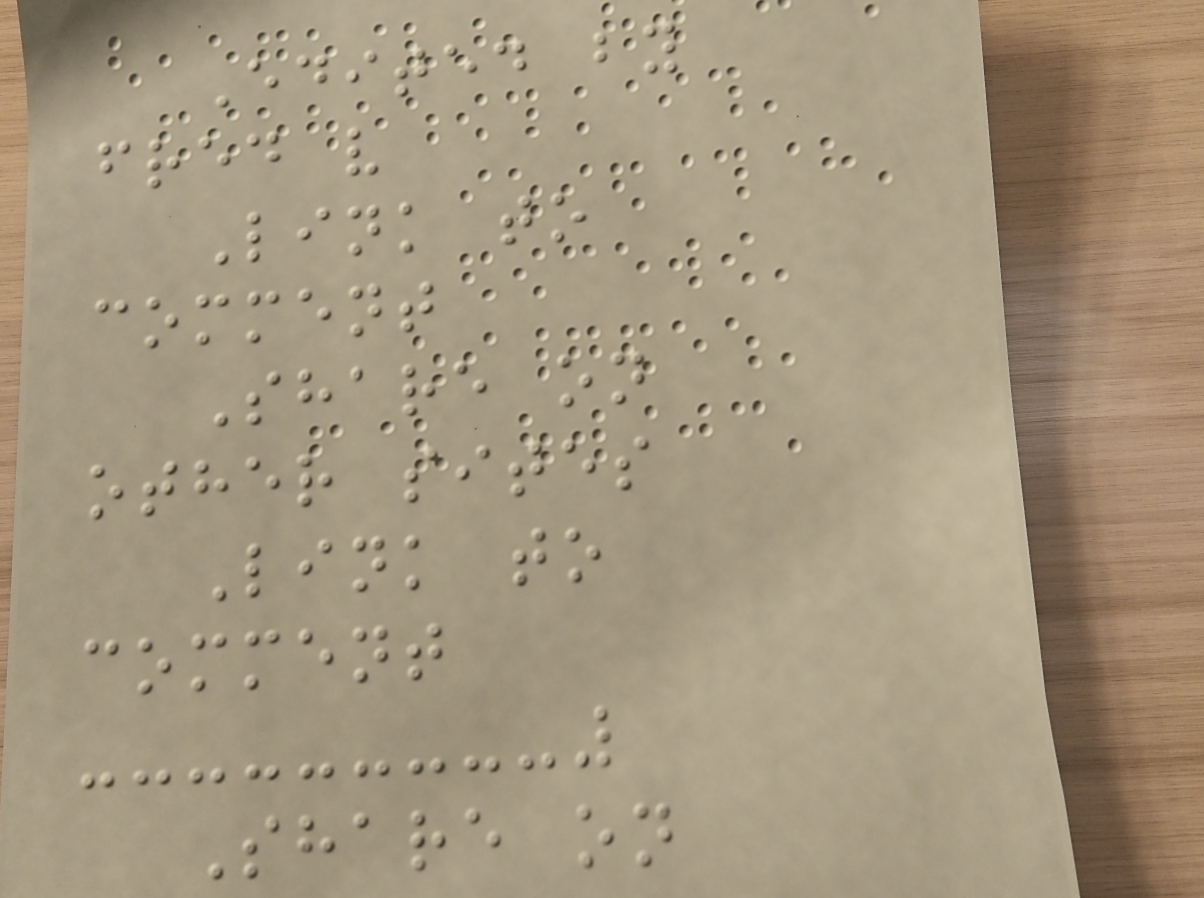Edited by
fred v
Link to
comment
Share on
other sites
Link to
comment
Share on
